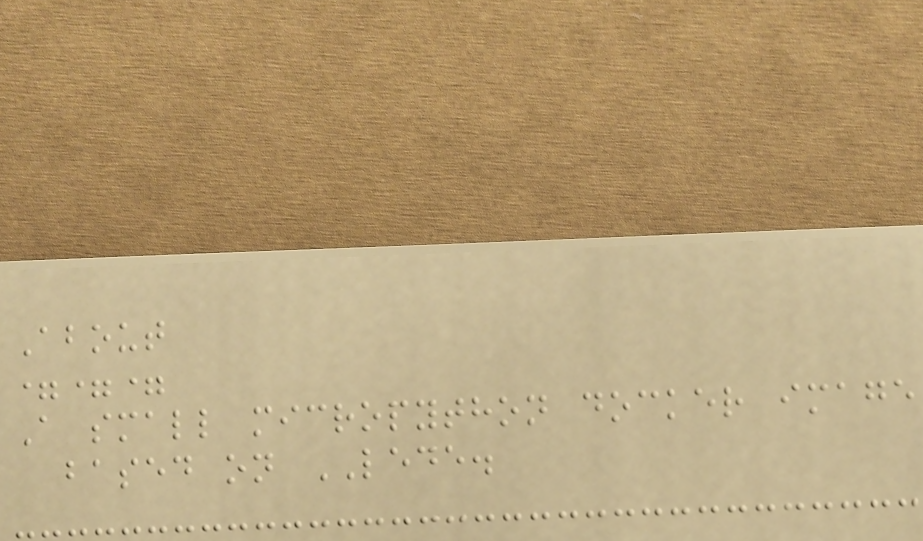About
===
A small micropython docker image
based on LEDE.
